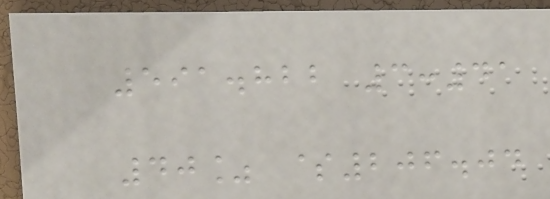591.822 3:41
40% $206.04
